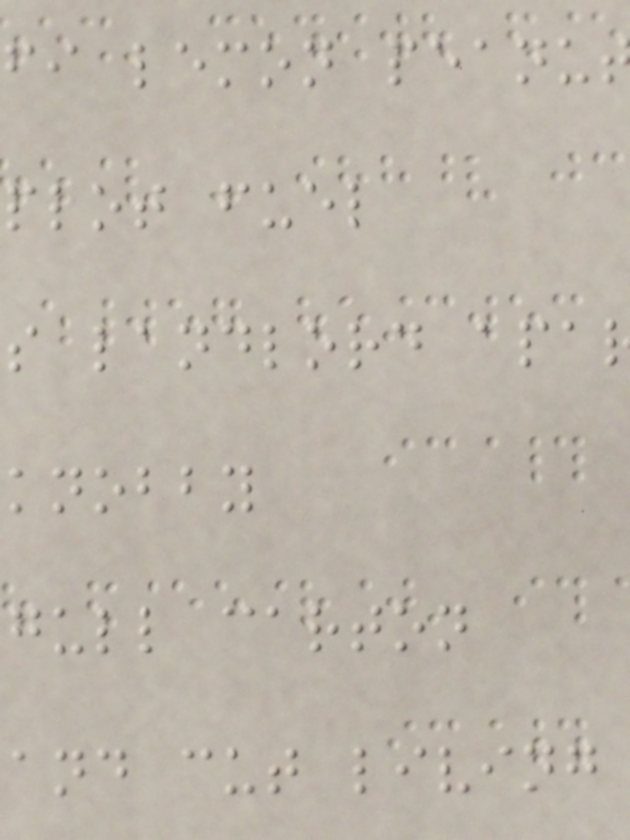fi lemon peanu
plot fuel
s landlord apa
knobby
gull carton
and cut living
